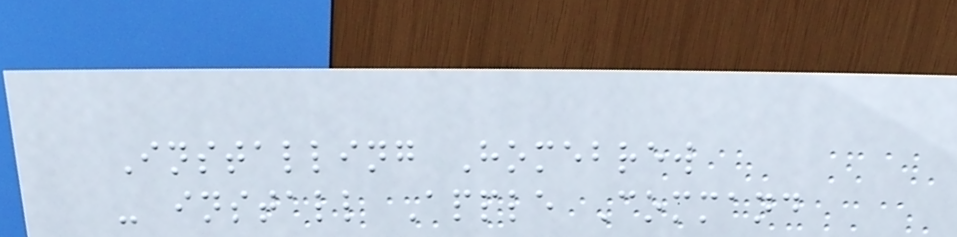Installing Homebrew
- install Apple Command
